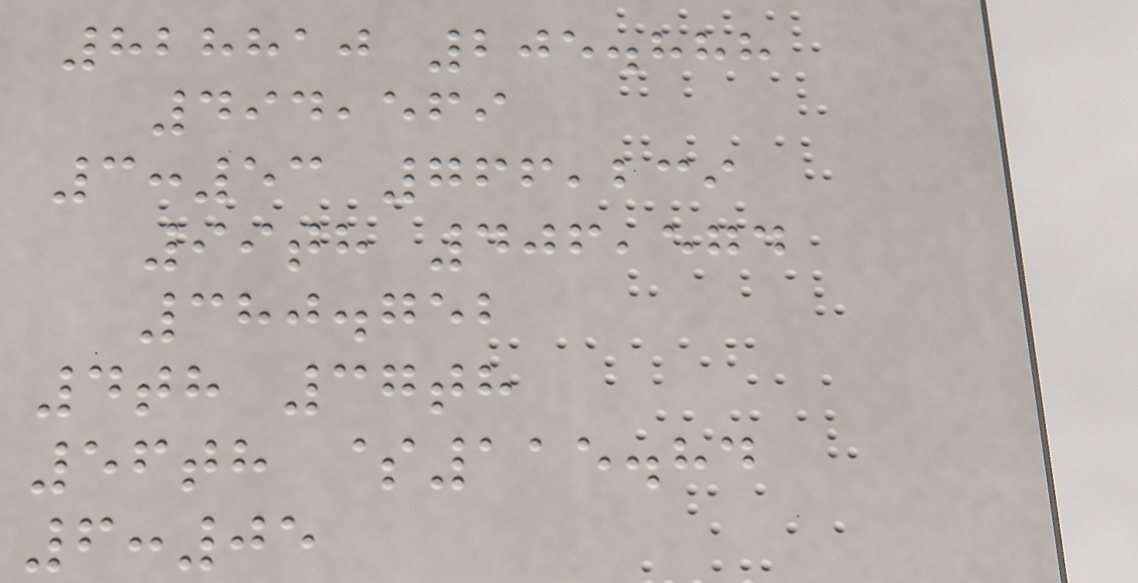828810 205.888
494,569
3:53 766,239
99th 406,574
380.752
4th 37th
56th $115.84
6:05
